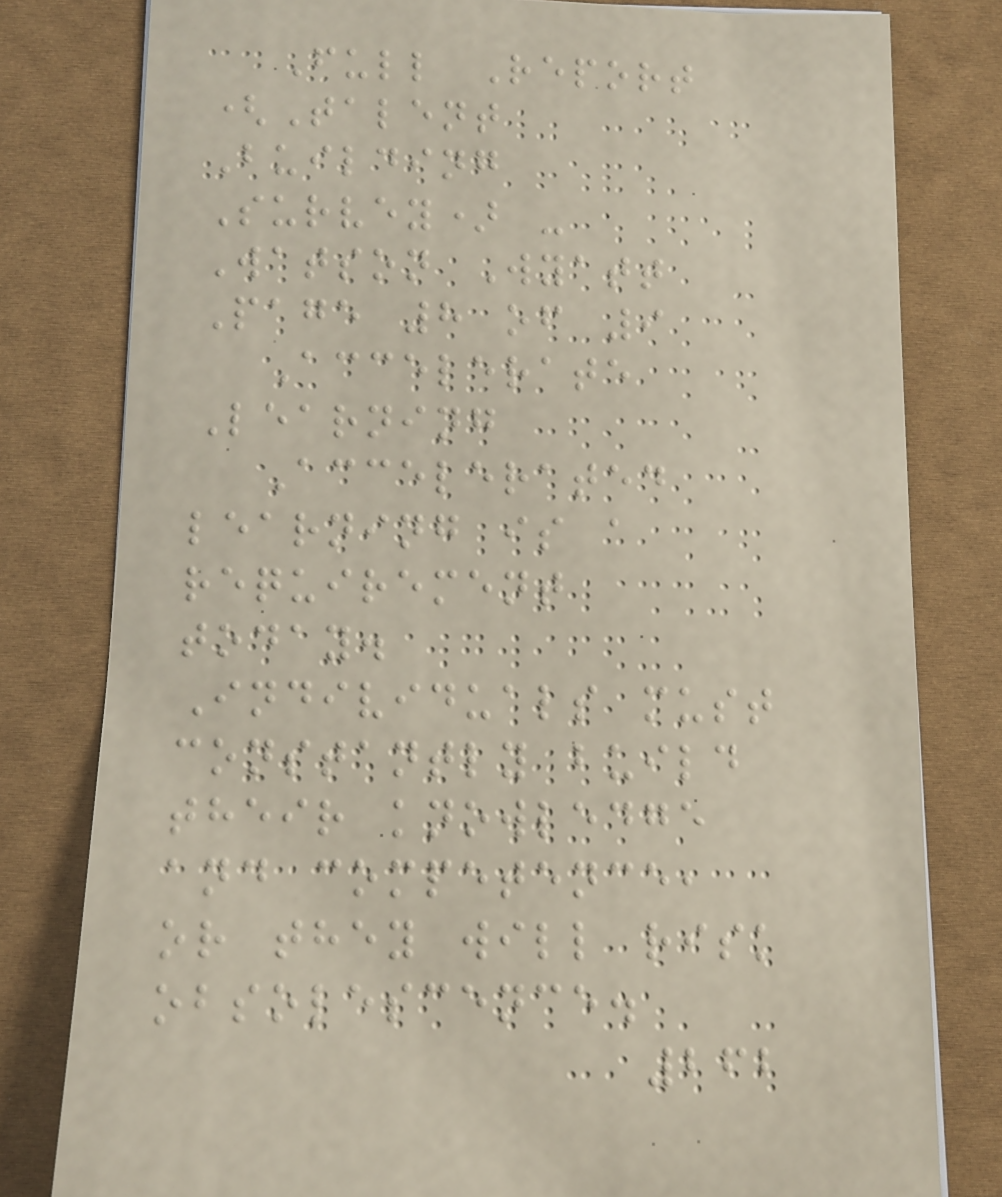Full Report
(Talent
Building
Survey) -
Watson Wyatt
Page 8 of 9
Accelerate
Learning
Accelerated
learning is a
requirement
today.
Individuals must
constantly build
their knowledge
and competence,
or they will risk
obsolescence.
262
